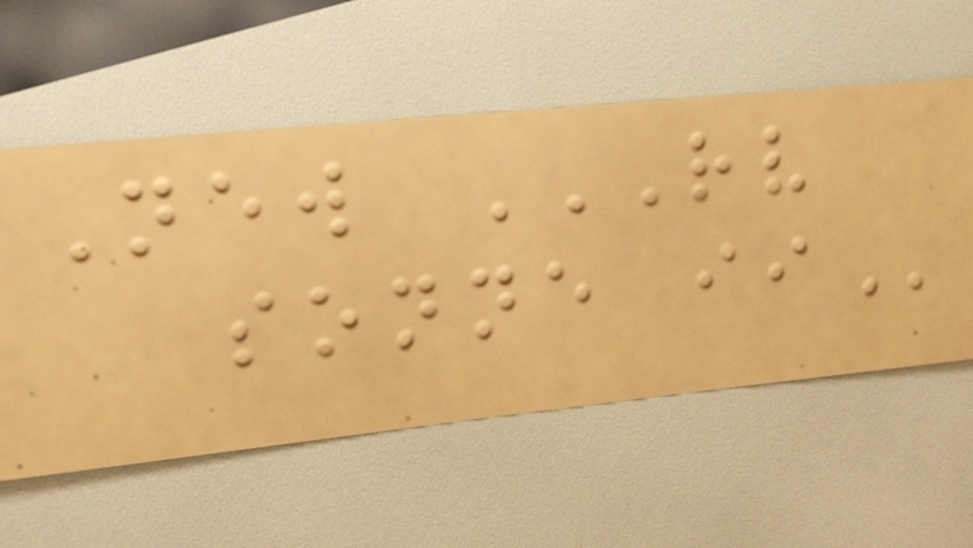New RV
SONNE II
